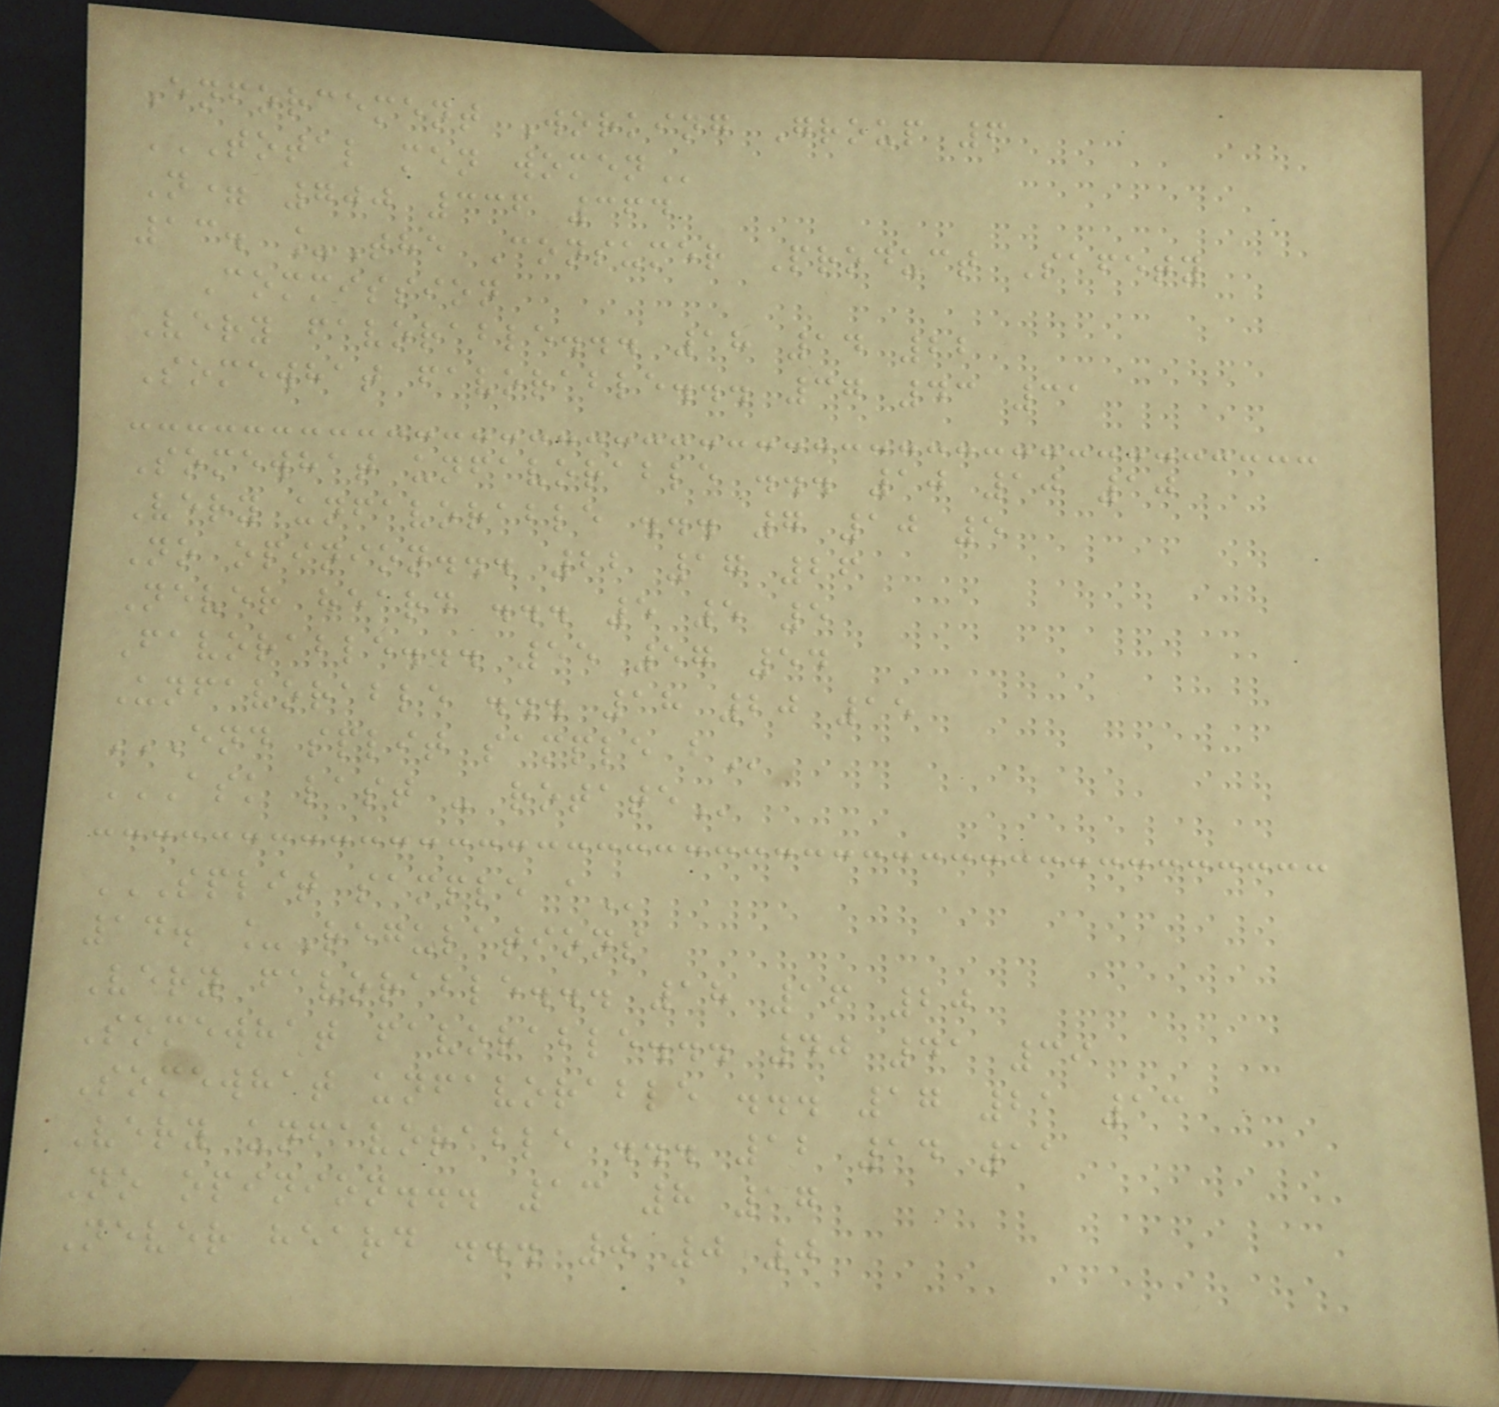Enforcement Working Group 6
TOTAL MEN WOMEN
N= 700 336 364
13. _The Consumer Product Safety
Commission
Very favorable... 18 14 22
Somewhat favorable... 37 43 31
Somewhat unfavorable ... 10 10 10
Very unfavorable ... 7 10 5
No opinion... 22 17 26
Never heard ... 5 5 5
Favorable... 55 57 54
Unfavorable ... 18 20 15
END SPLIT SAMPLE B
ASK LAST - ROTATE
SPLIT SAMPLE A
14. _Regulations
Very favorable... 18 16 20
Somewhat favorable... 40 41 39
Somewhat unfavorable ... 17 21 13
Very unfavorable ... 12 14 11
No opinion... 13 8 17
Never heard ... 0 0 0
